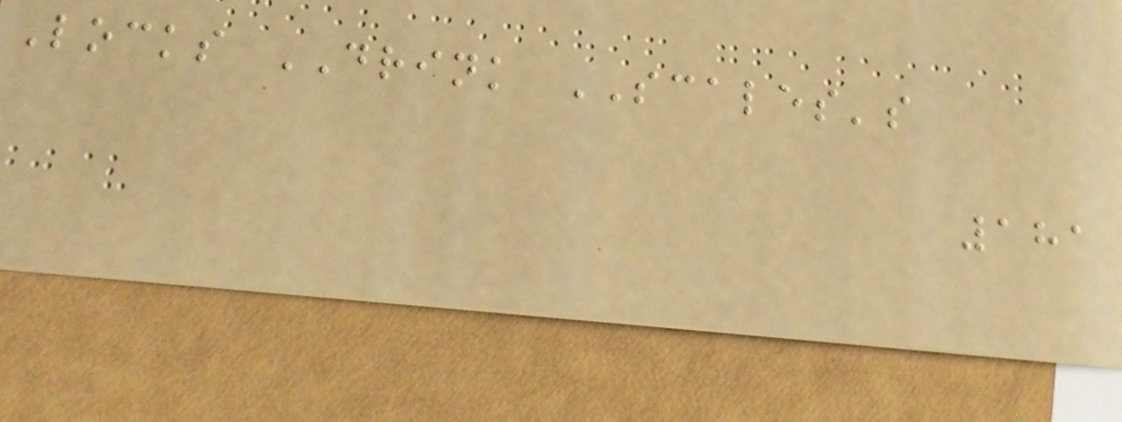Locks DRINK SCALES's
181
